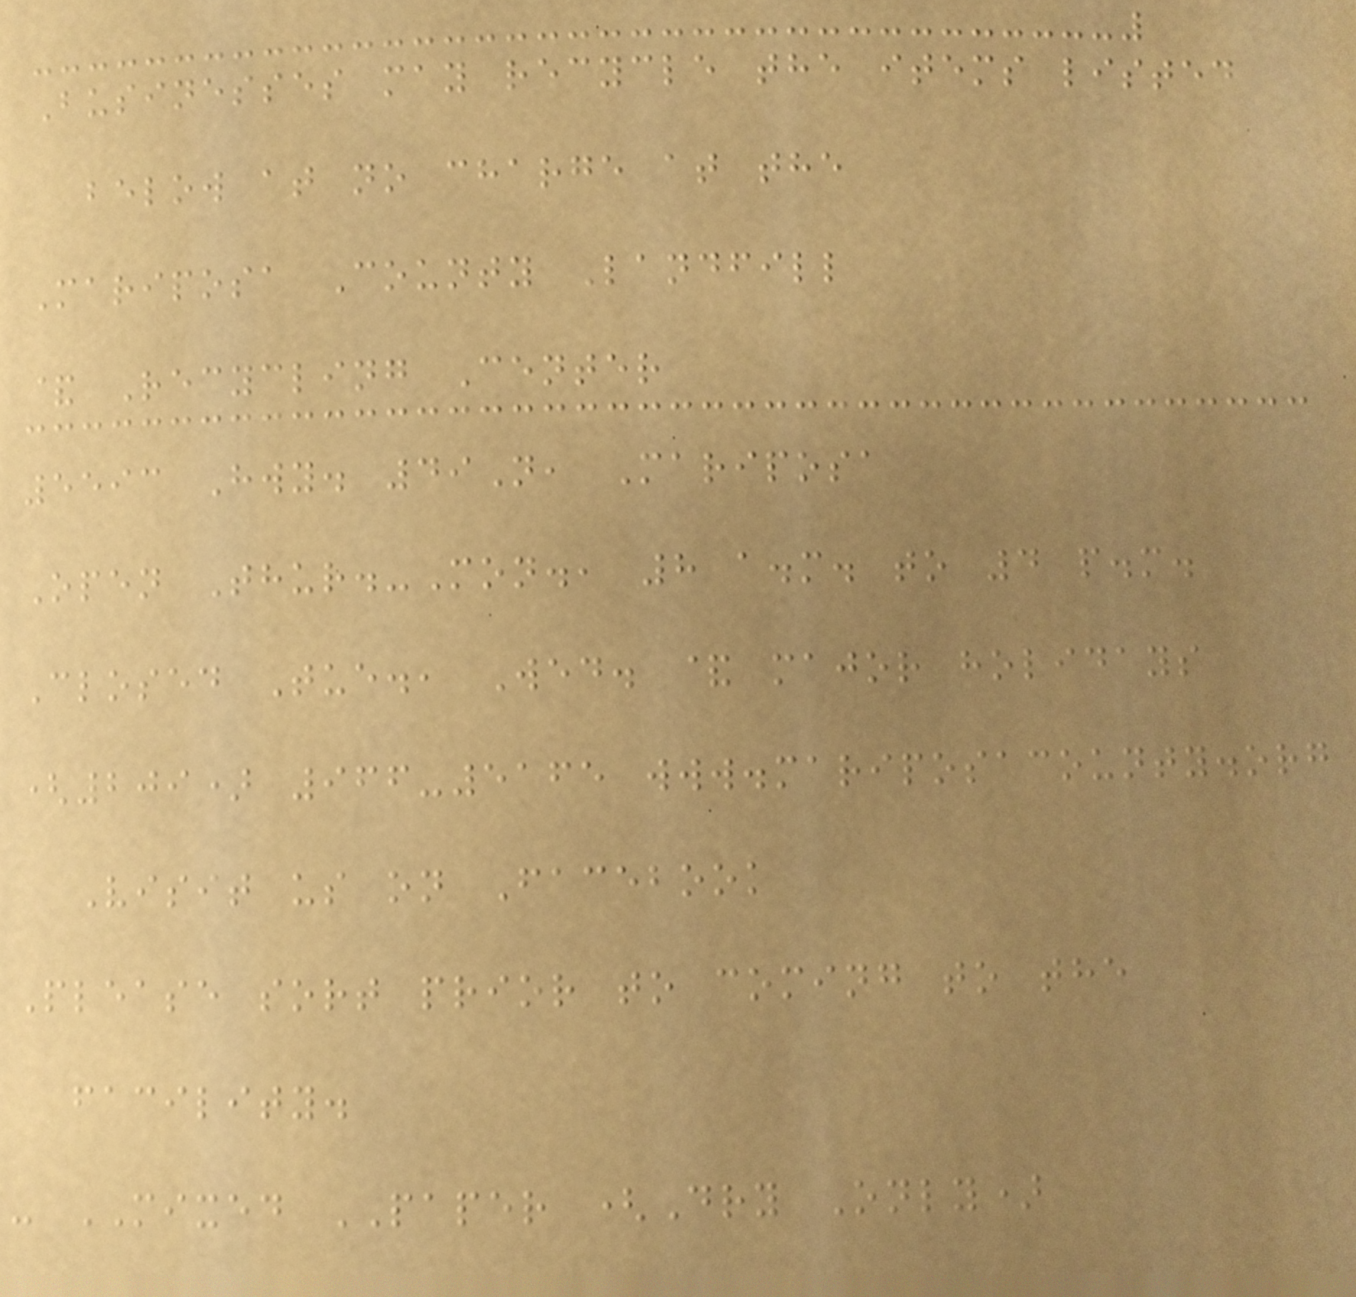Businesses may recycle the items listed
below at no charge at the
Mariposa County Landfill
& Recycling Center
5593 Hwy. 49N, Mariposa
Open Thur.-Mon., 8 a.m. to 4 p.m.
Closed Tue., Wed. & major holidays
(209) 966-5165 www.mariposacounty.org
Visit us on Facebook
Please sort prior to coming to the
facility.
- MIXED PAPER (Dry Only)
